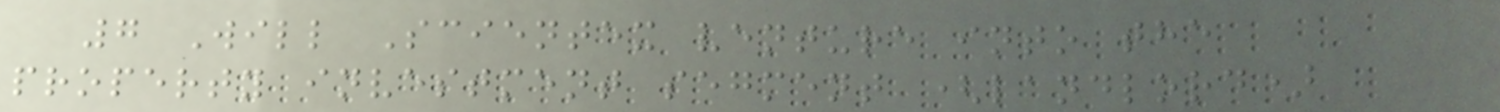7 Will Scientex venture into the
property investment segment (landlord)
